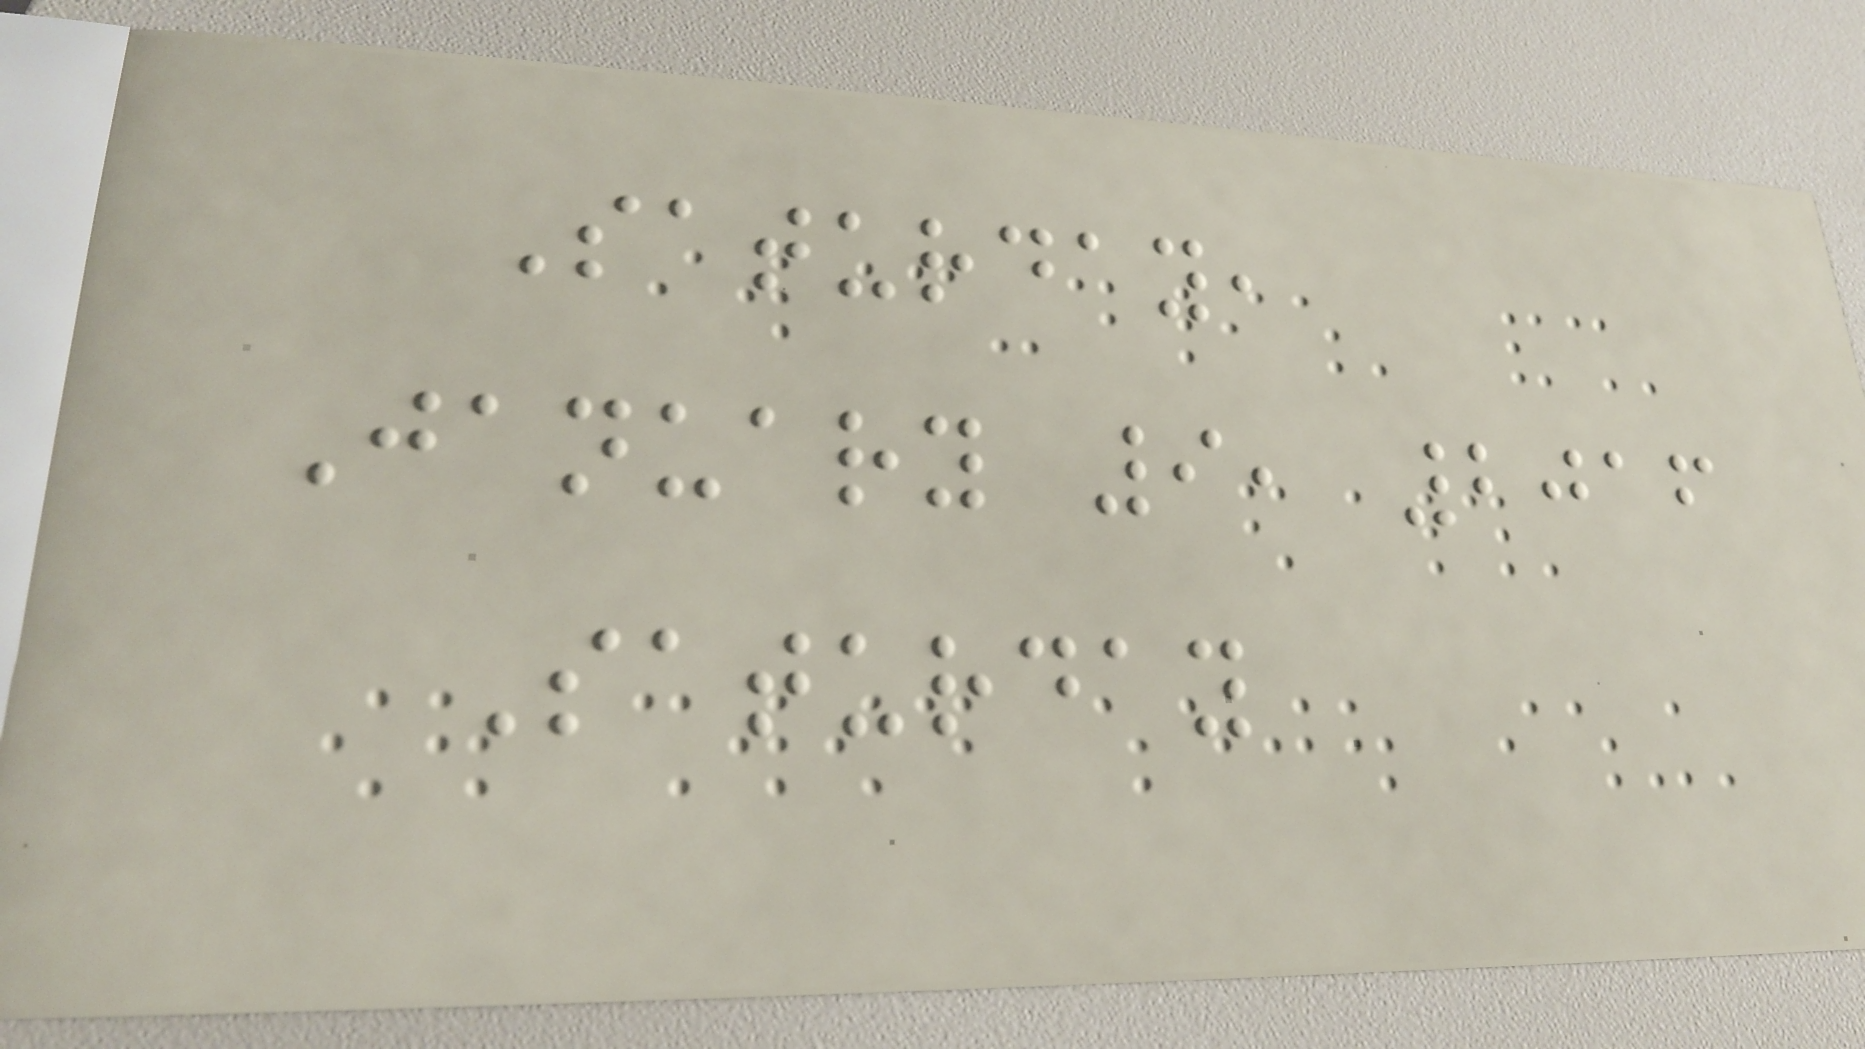Saturday,
January 9, 2016
Saturday
